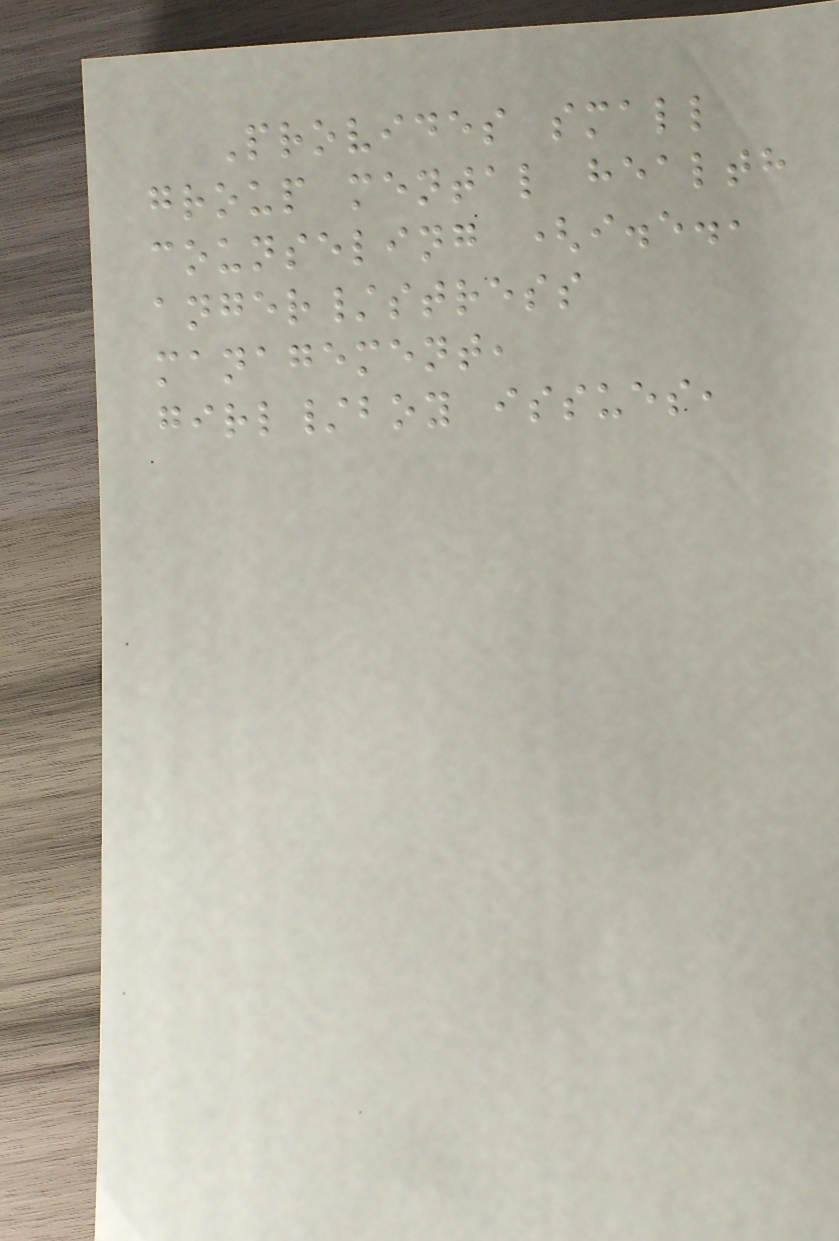Provides small
group mental health
counseling (i.e.,
anger/stress
management,
girl/boy issues,
